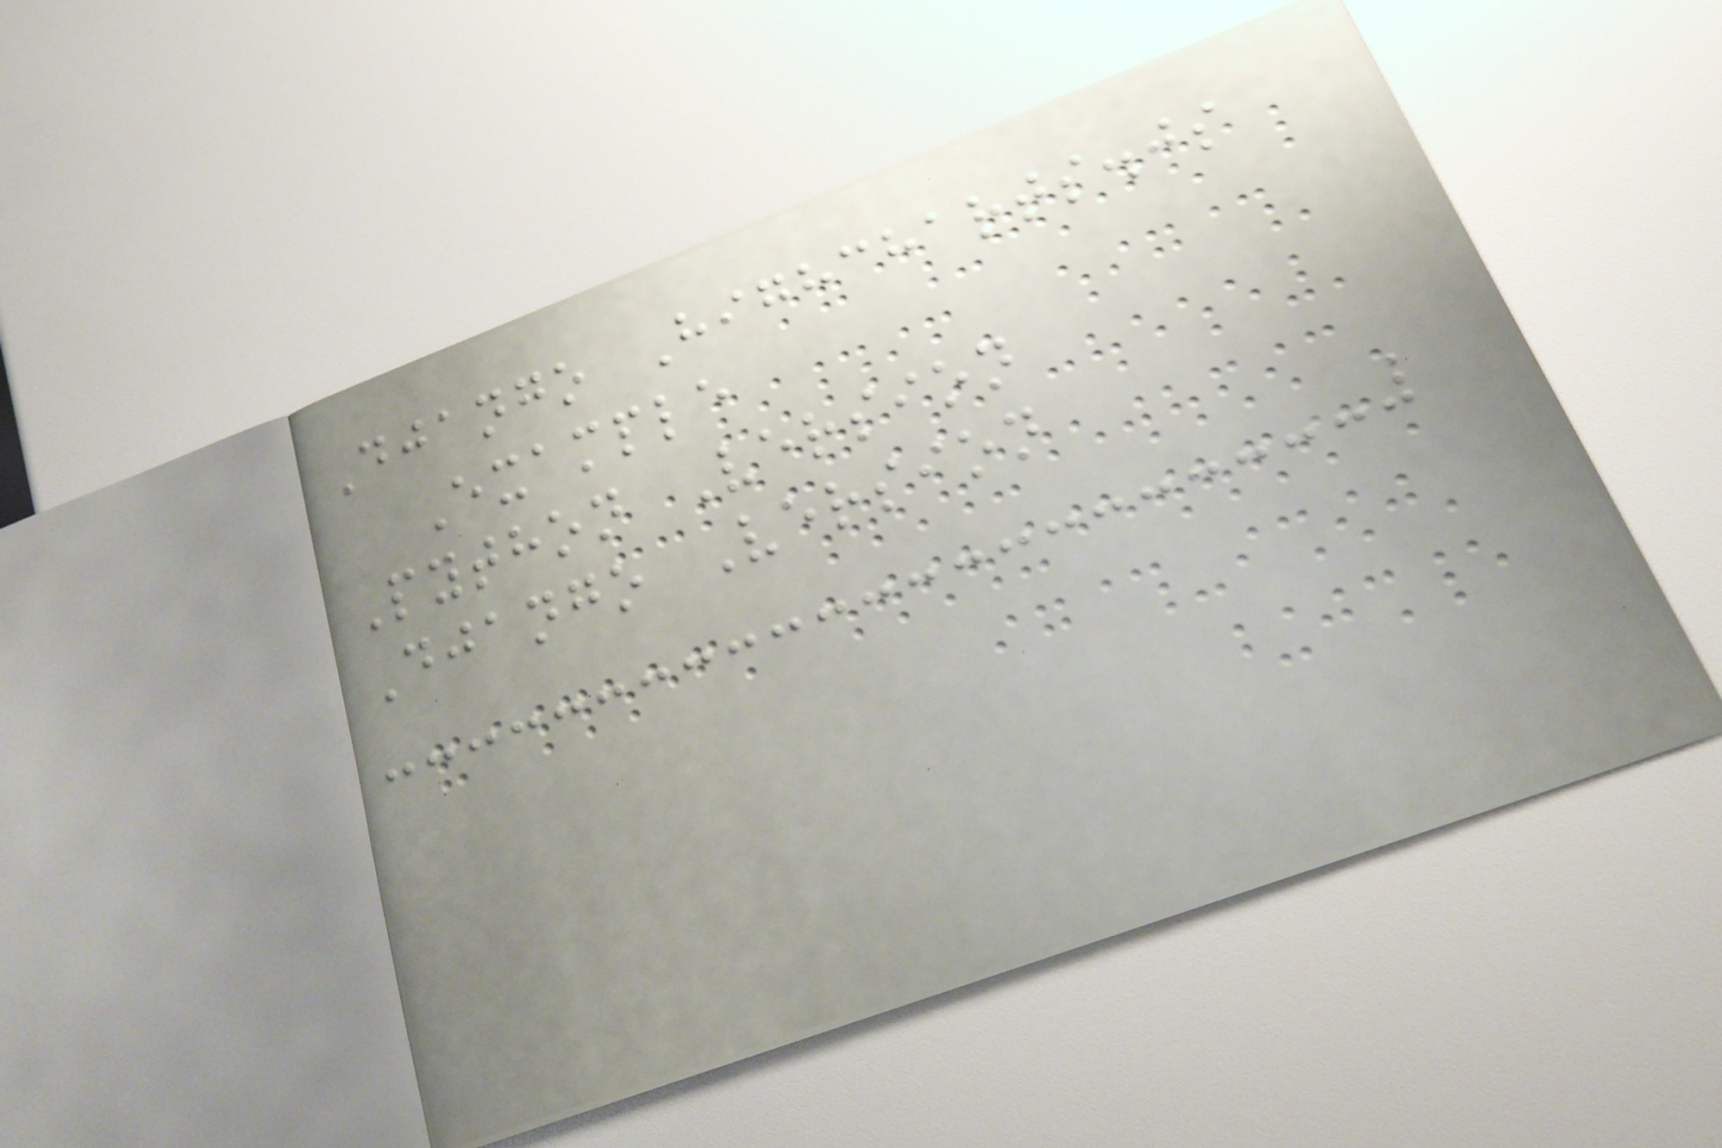Django Highcharts.js
Example
Python Version
Django Version
